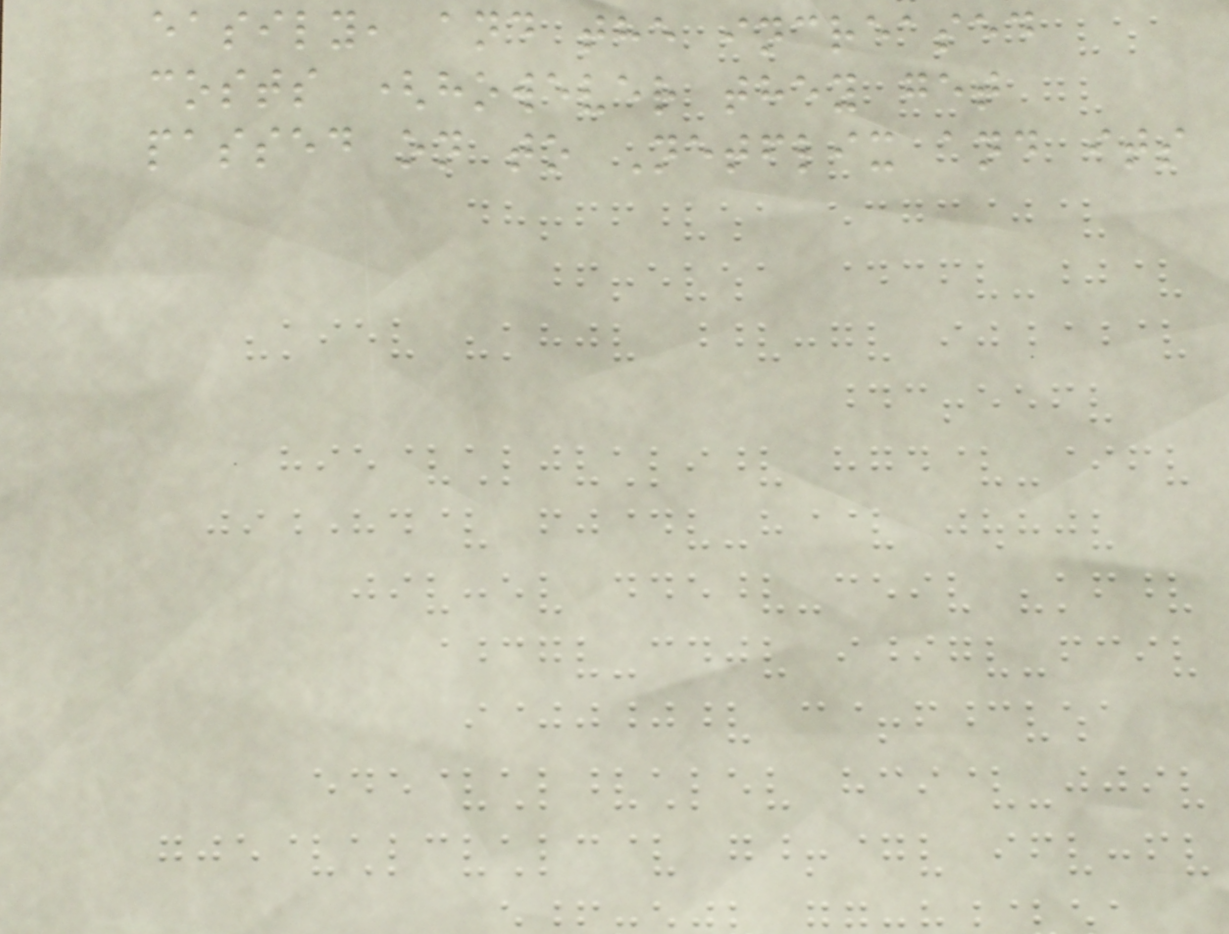easily, and the increased
costs (however they get
passed on to Netflix and its
